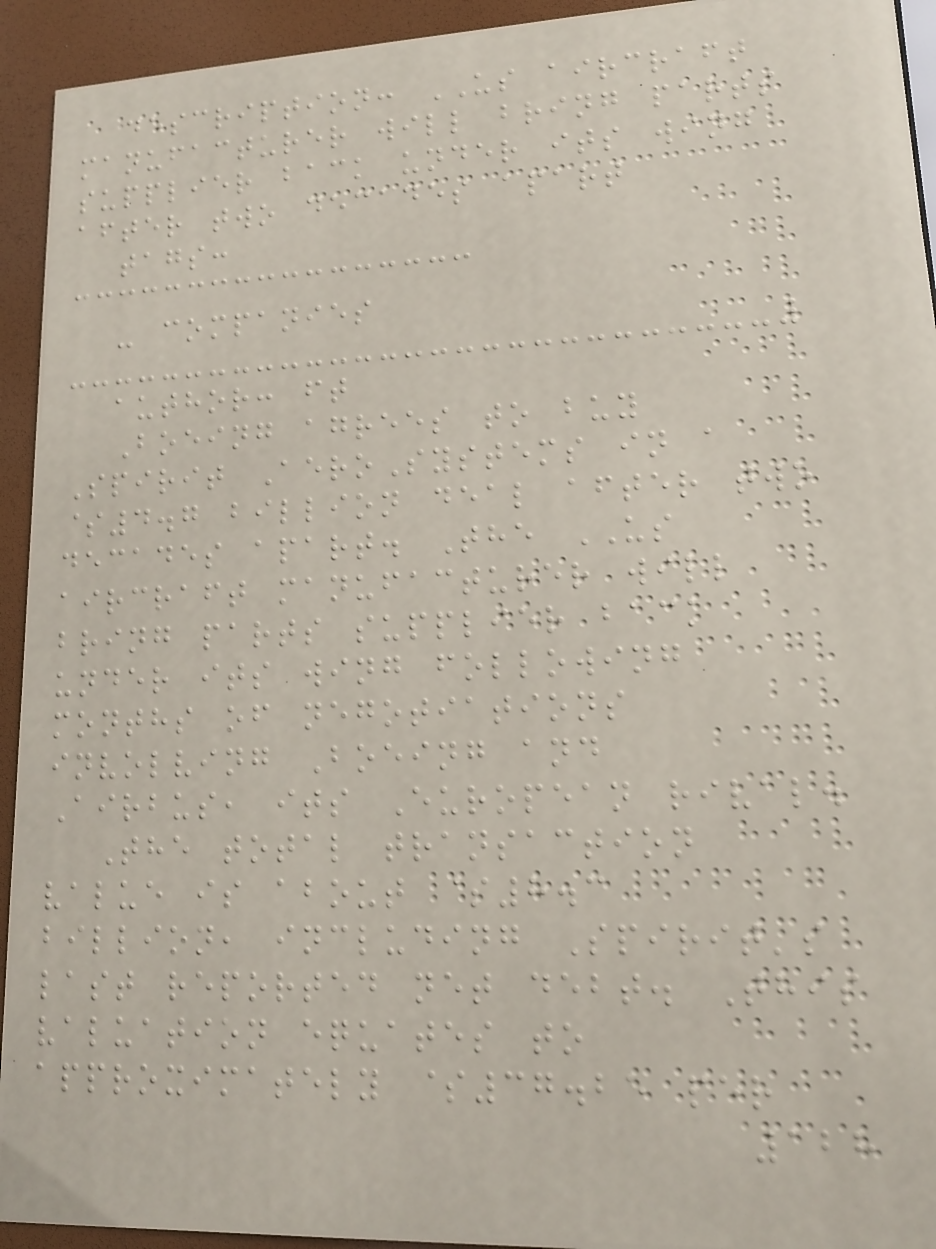description: US aircraft
manufacturer will bring parts
supplier back under its wing
after two decades apart
tags:
- companies
author: ft
Boeing agrees to buy
Spirit AeroSystems in a
$4.7 billion deal after two
decades apart. The US
aircraft manufacturer will
bring parts supplier back
under its wing following
months of negotiations
involving Boeing and
Airbus, its European rival.
The total transaction
value is about $8.3
billion, including Spirit's
last reported net debt. This
valuation equates to
approximately $37.25 per
128
